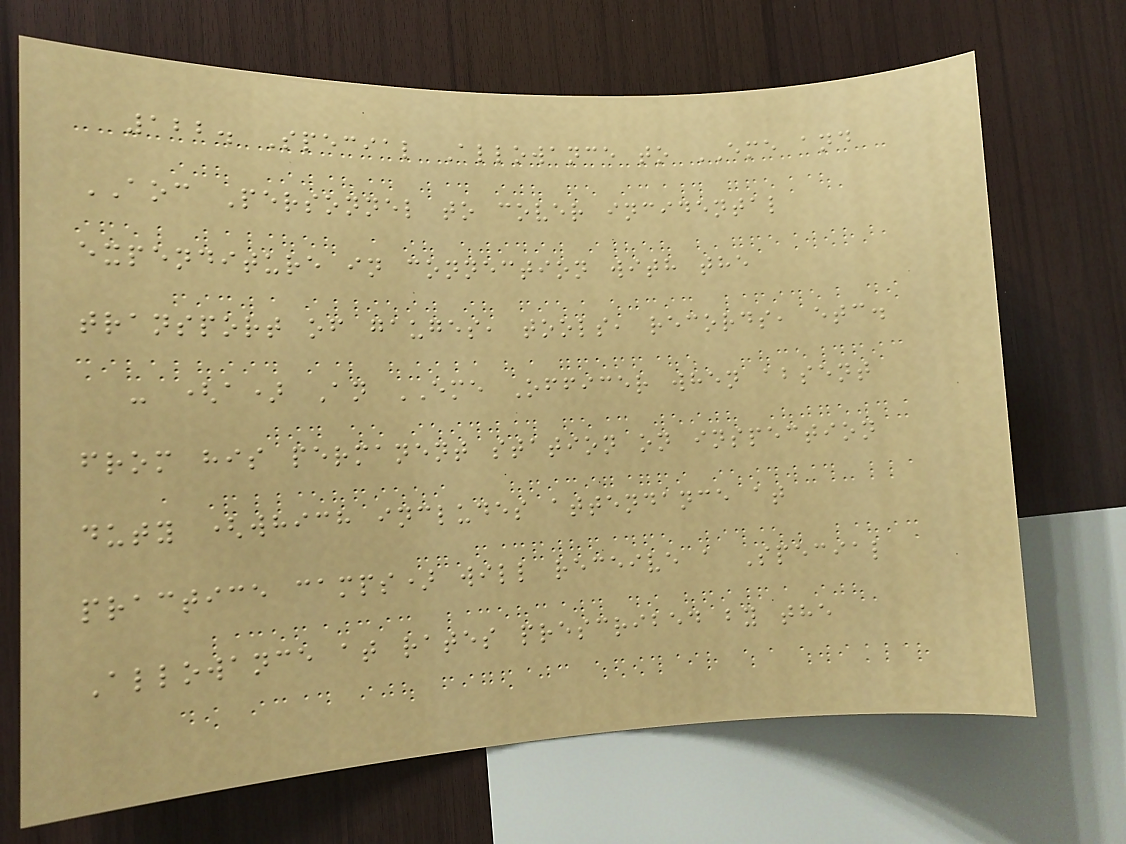122. Special Allowance to EME and
AOC Personnel to cover incidental
expenditure in connection with the
transport of gauges, tools, records, etc.
- (a) An EME Officer when absent
from his permanent station on inspection
duty (which includes attendance at
practice camps) will receive a Special
Allowance at rates prescribed by the
